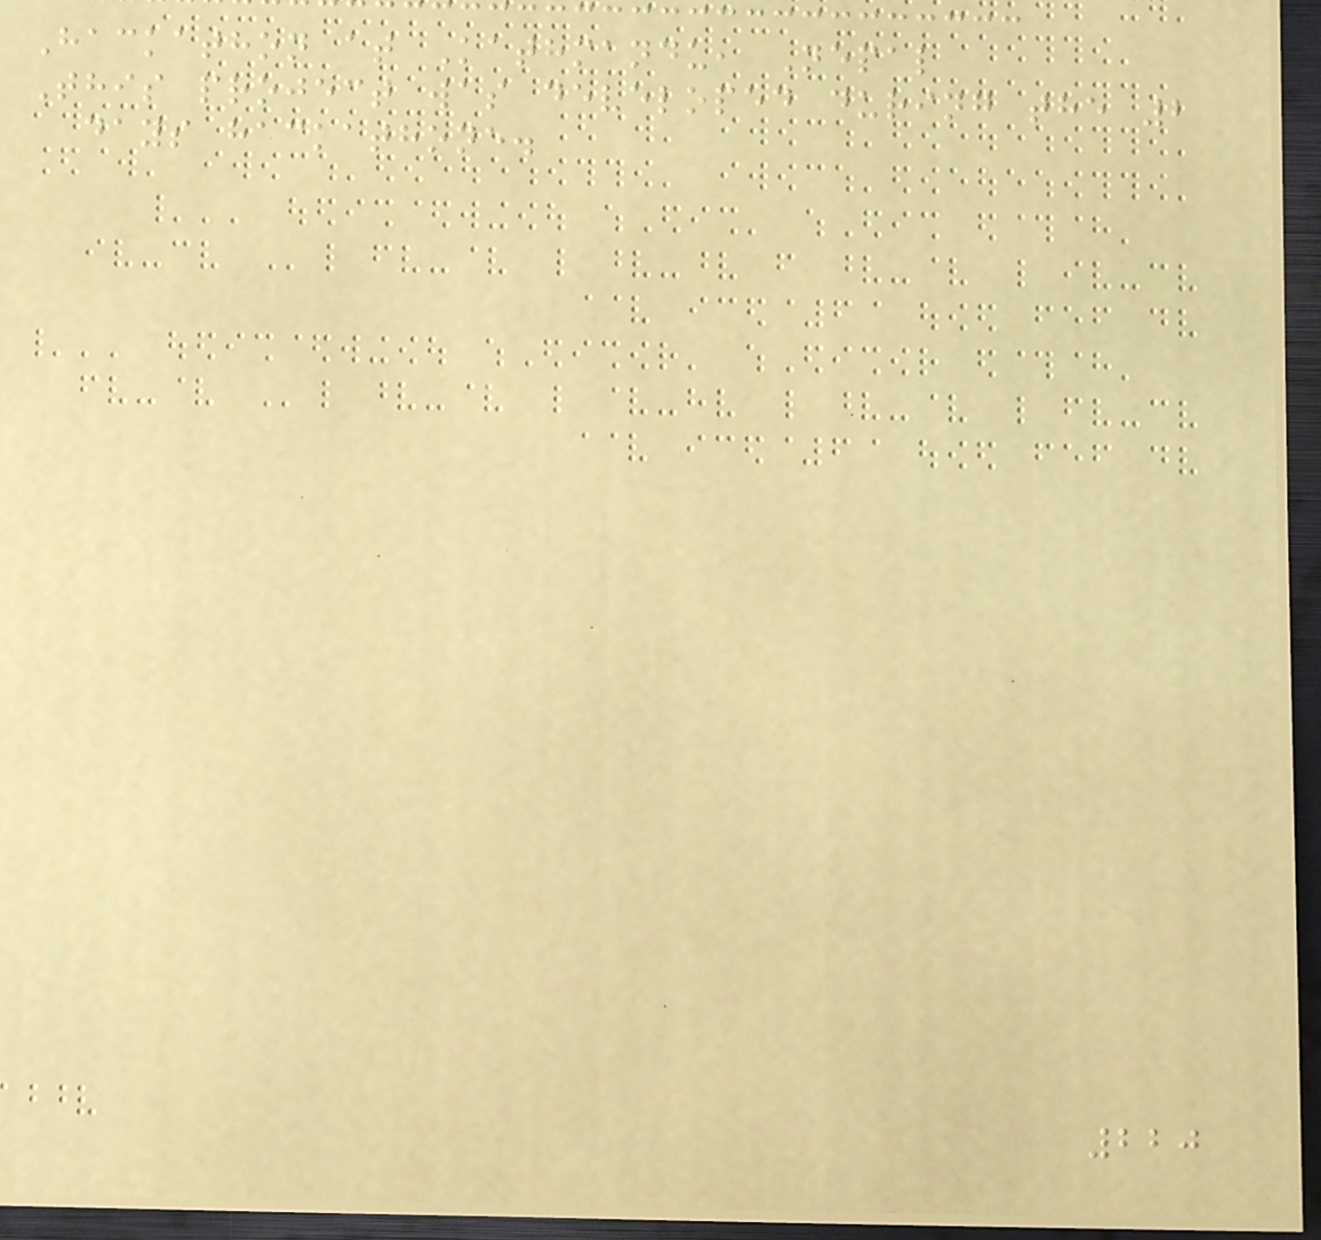Hackathon at Kathmandu, Nepal
This project was developed during the 2
days hackathone.
220
